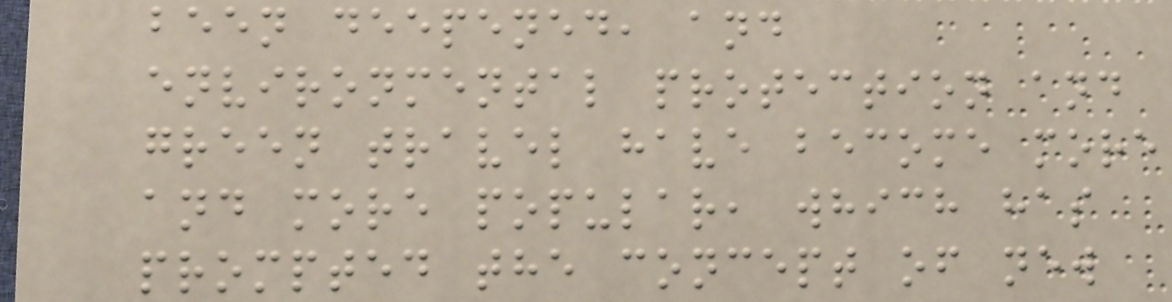been deepened, and
environmental protection and
green travel have become more
and more popular, which has
prompted the concept of new
